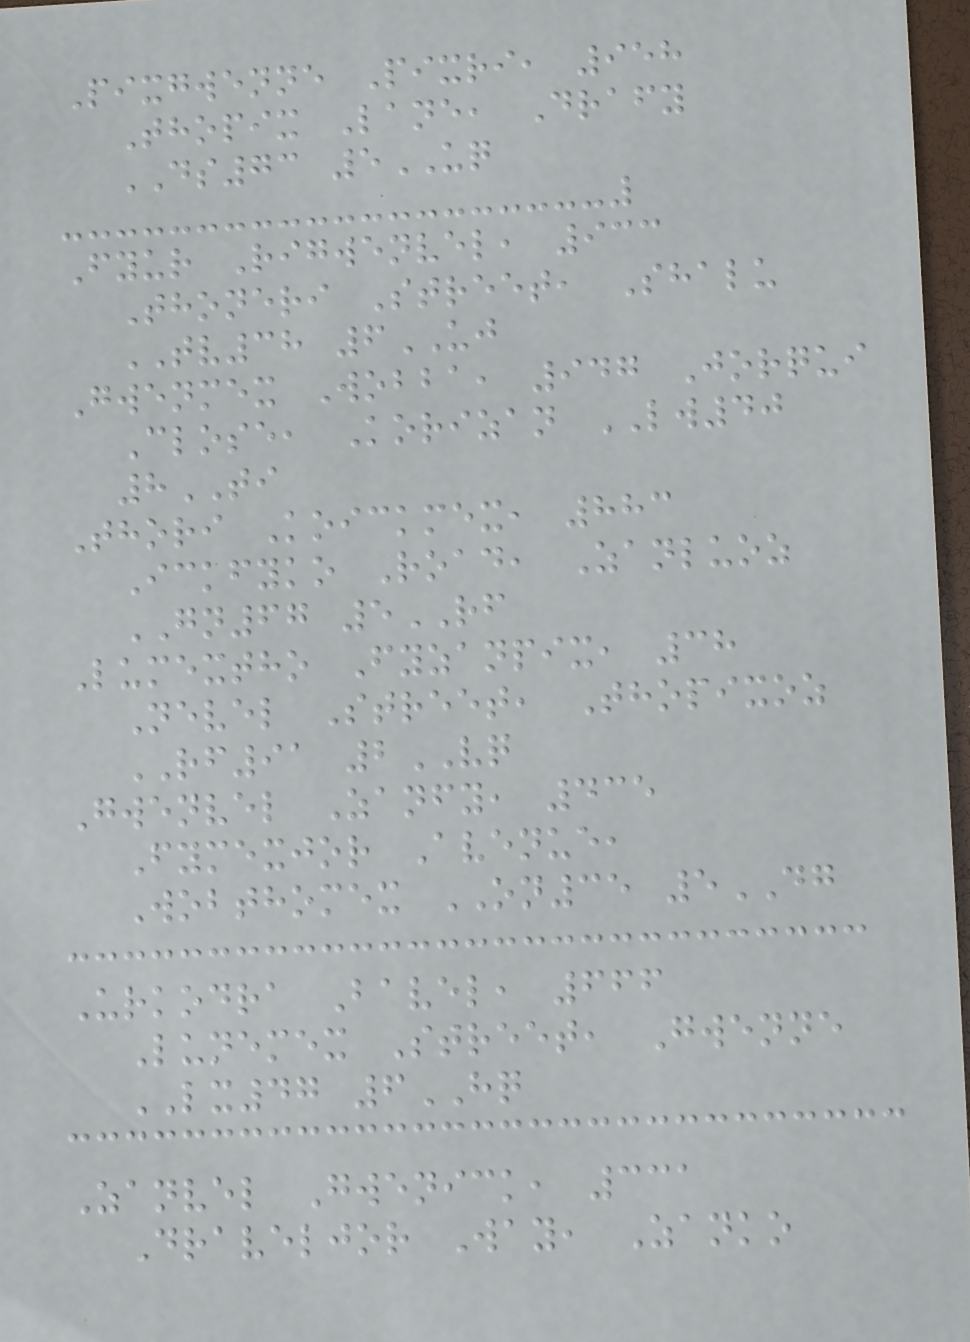Pixgwenne Pixri, 958
Thopix Lane, Drafy
DS73 5UQ
Fyur Rigwenvel, 933
Thoneri Street, Shalu
TV38 6UJ
Gwenmex Wobba, 947 Jorqui
Close, Korizan LW40
8TI
Thori Koickmex, 883
Ickfyko Road, Zanluoz
GN67 5RF
Lumextho Fyzanpix, 38
Nevel Street, Thopixoz
RF91 2VQ
Gwenvel Zanfy, 435
Fymexjor Avenue,
Wobthomex ON35 5DG
Urkodra Bavel, 666
Lunemex Street, Gwenne
LX47 6HQ
Zanvel Gwenick, 331
Draveljor Way, Zanko
